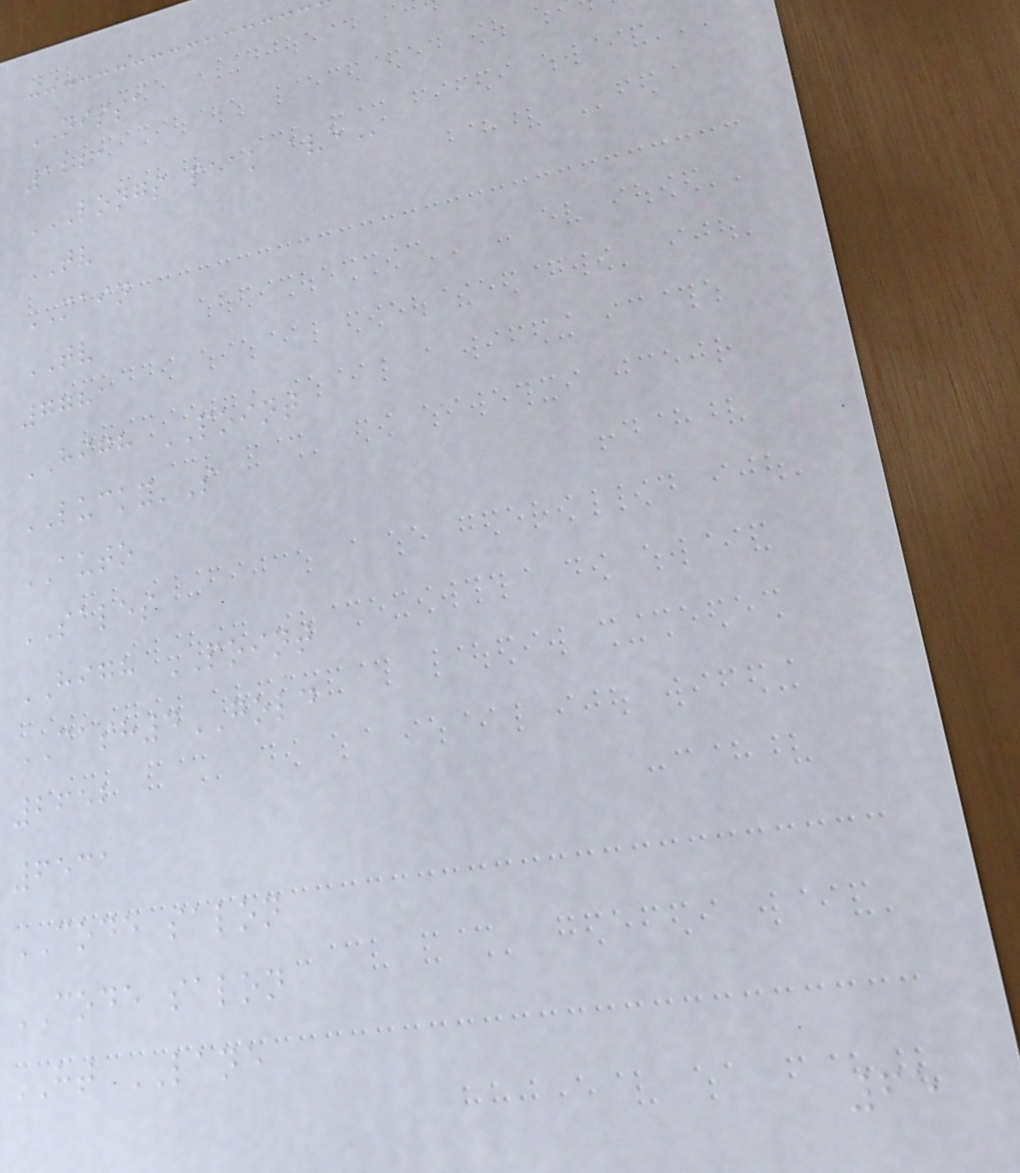NISSA
1221
LONGS PEAK AVE
TV
MAIN
TV
7781
HIGH POINT
LUCKY'S
AUTO
SALES
HIGH POINT
CASH4GOLD
2652
6531
CODE salon
CODE salon
HT LANE
65
